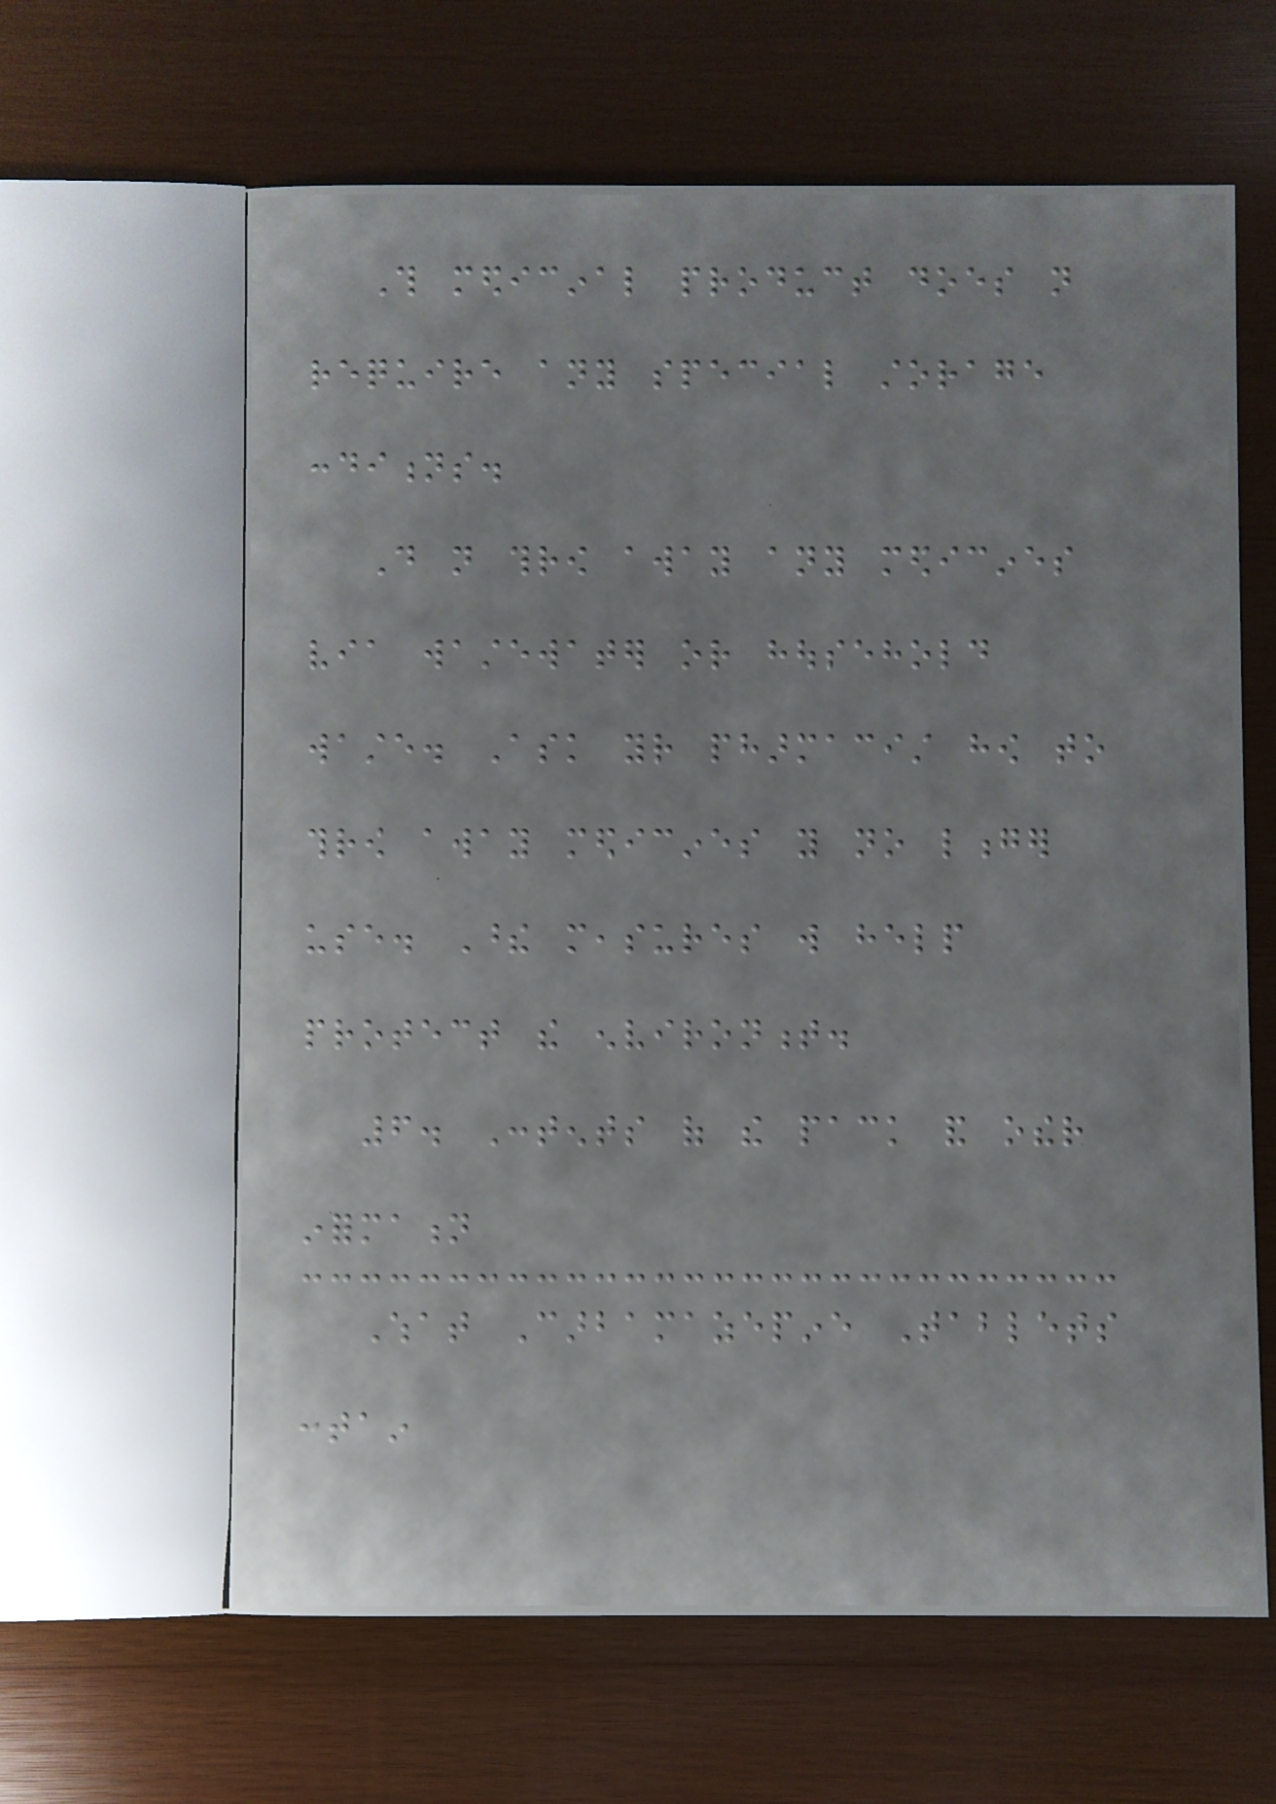This medicinal product does not
require any special storage
conditions.
Do not throw away any medicines
via wastewater or household
waste. Ask your pharmacist how to
throw away medicines you no longer
use. These measures will help
protect the environment.
6. Contents of the pack and other
information
What Carbamazepine Tablets
contain
